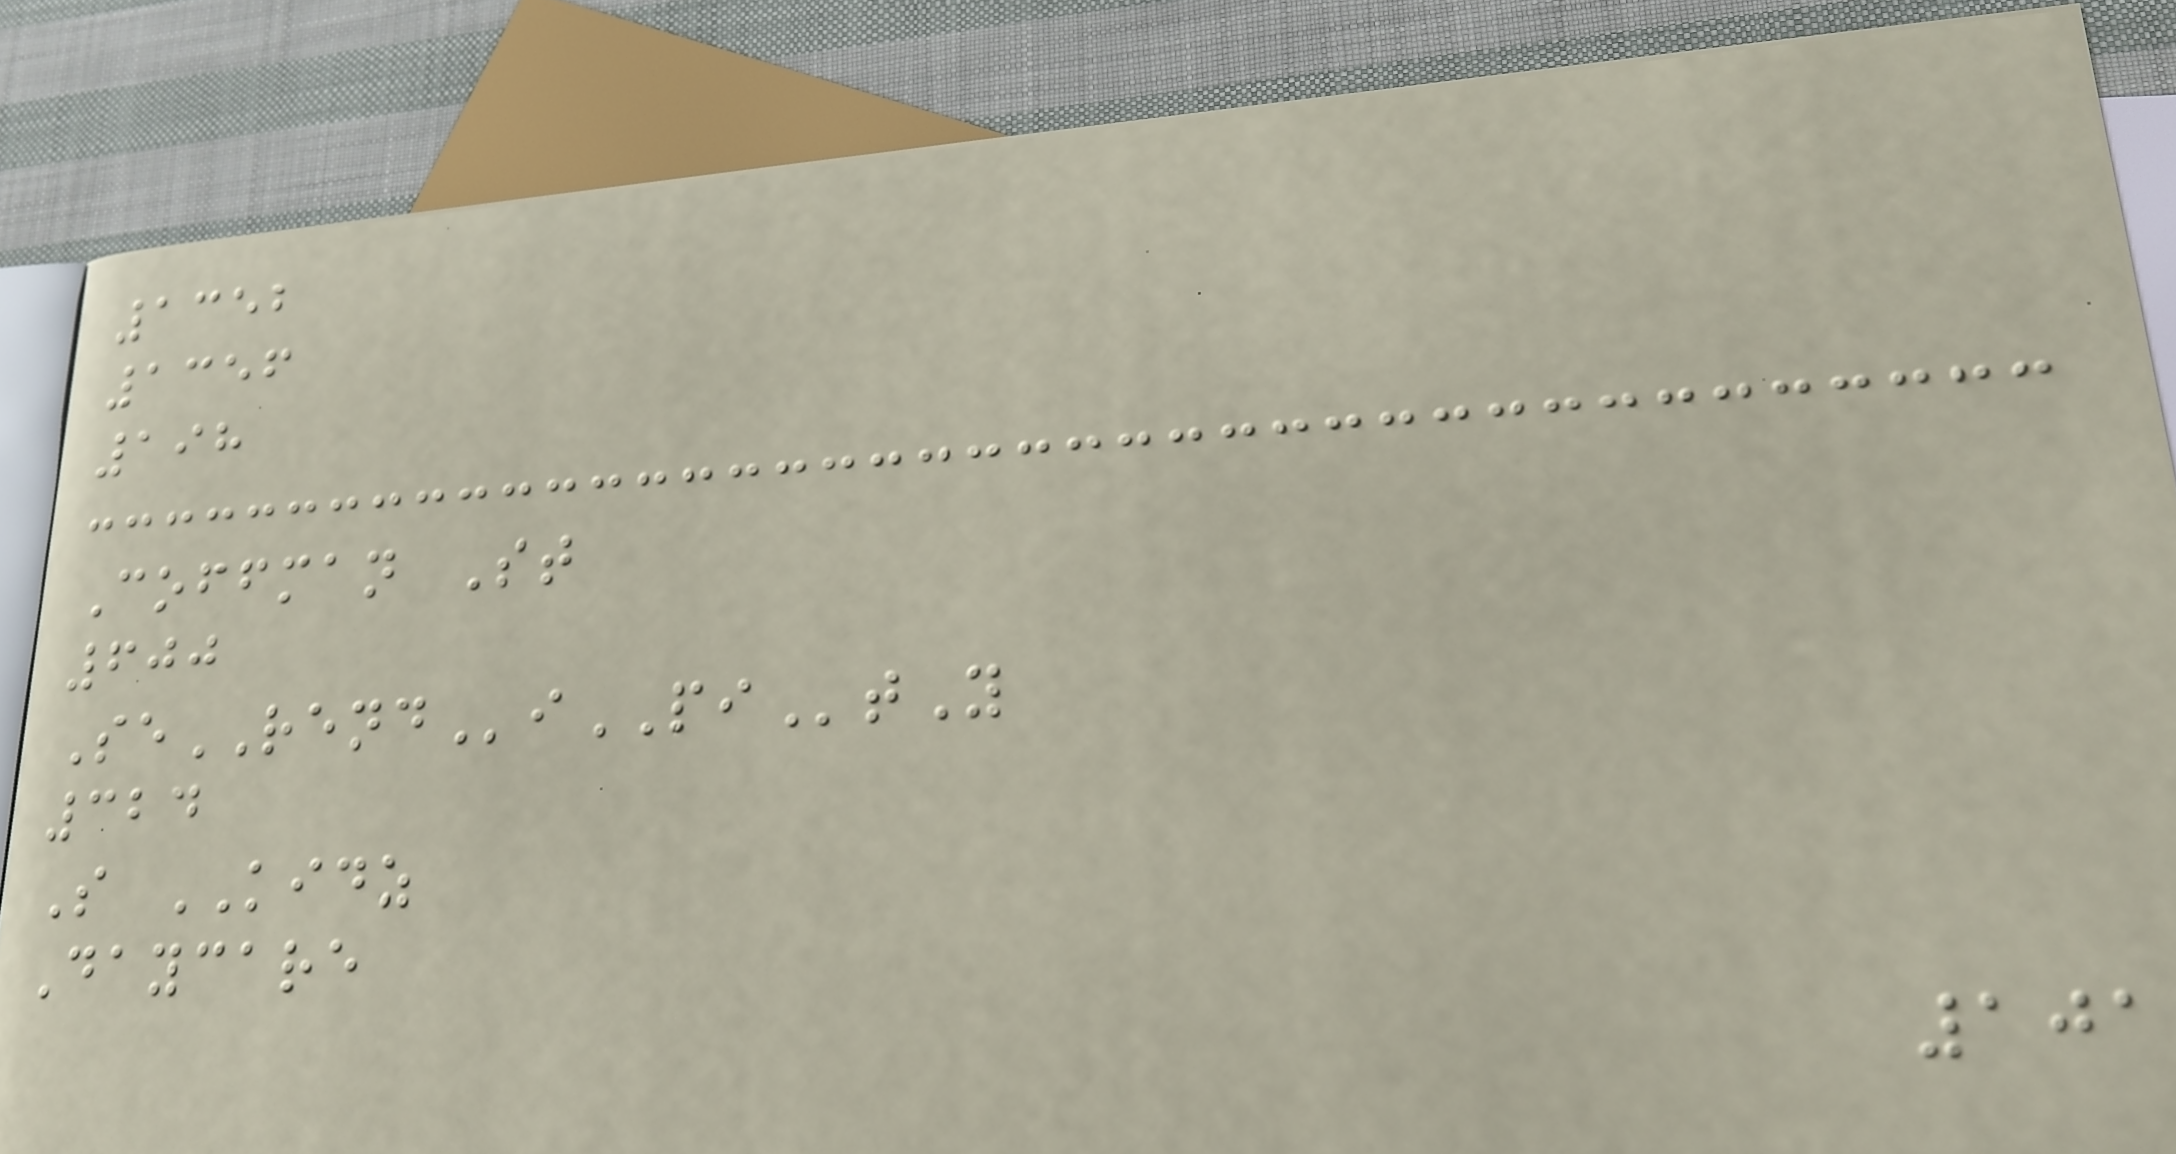1352
1356
198
Coffman St
600
SeRENDiPItY
324
S KIDZ
Daycare
101
